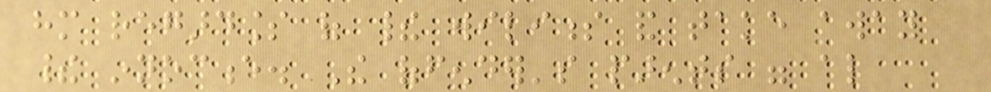him regardless of their wiliness and take away
their innocence. The offender's parents were also
